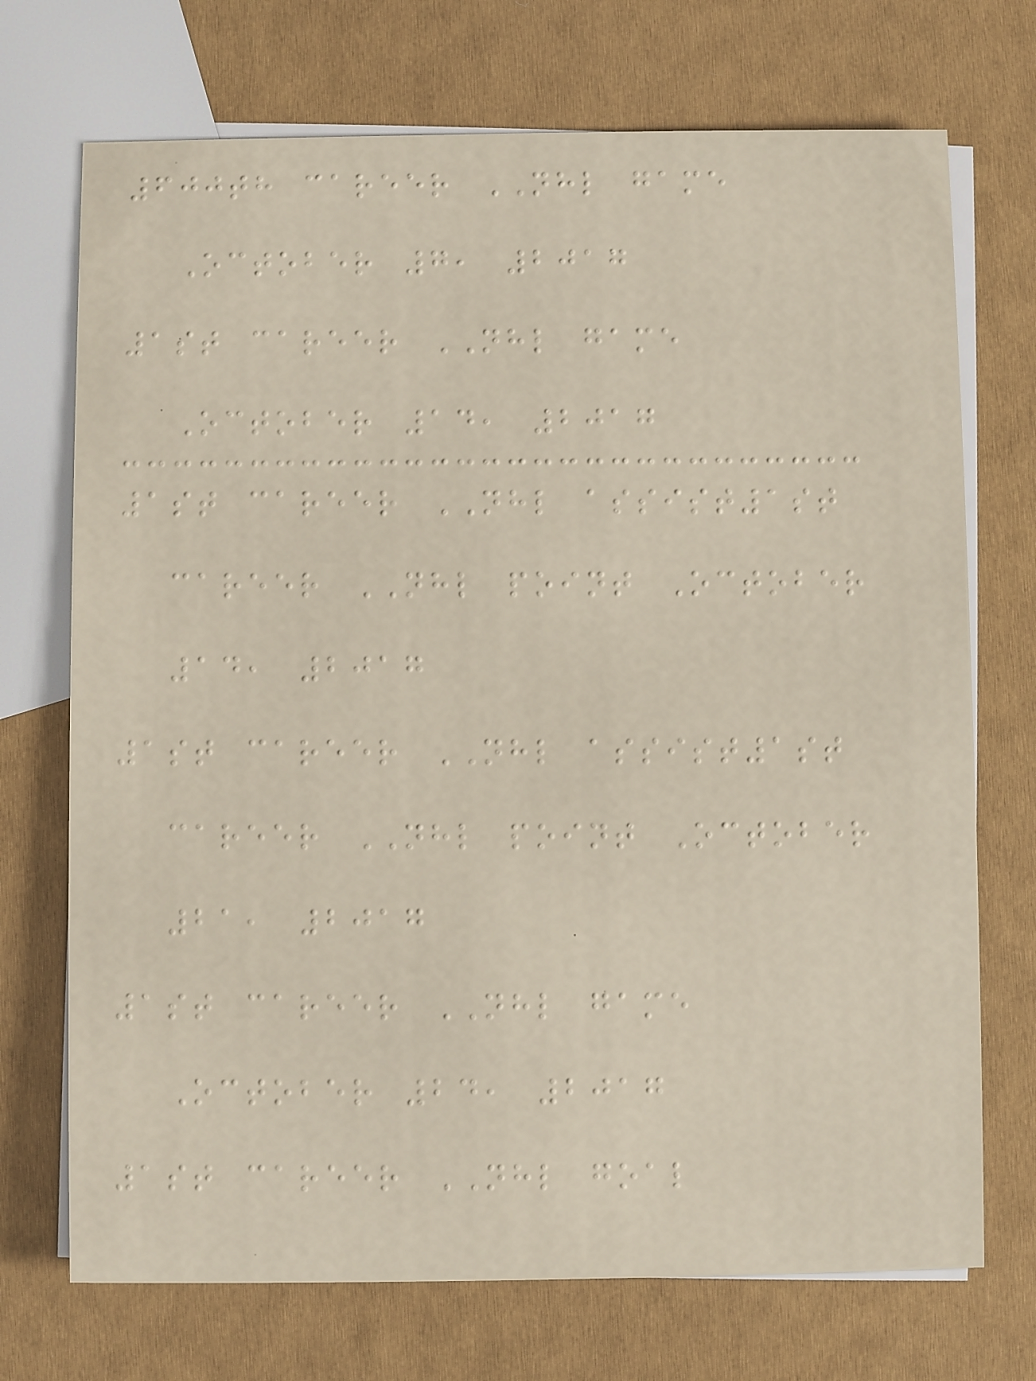600th career NHL game
October 7, 2017
1st career NHL game
October 14, 2017
1st career NHL assist1st
career NHL point October
14, 2017
1st career NHL assist1st
career NHL point October
21, 2017
1st career NHL game
October 24, 2017
1st career NHL goal
